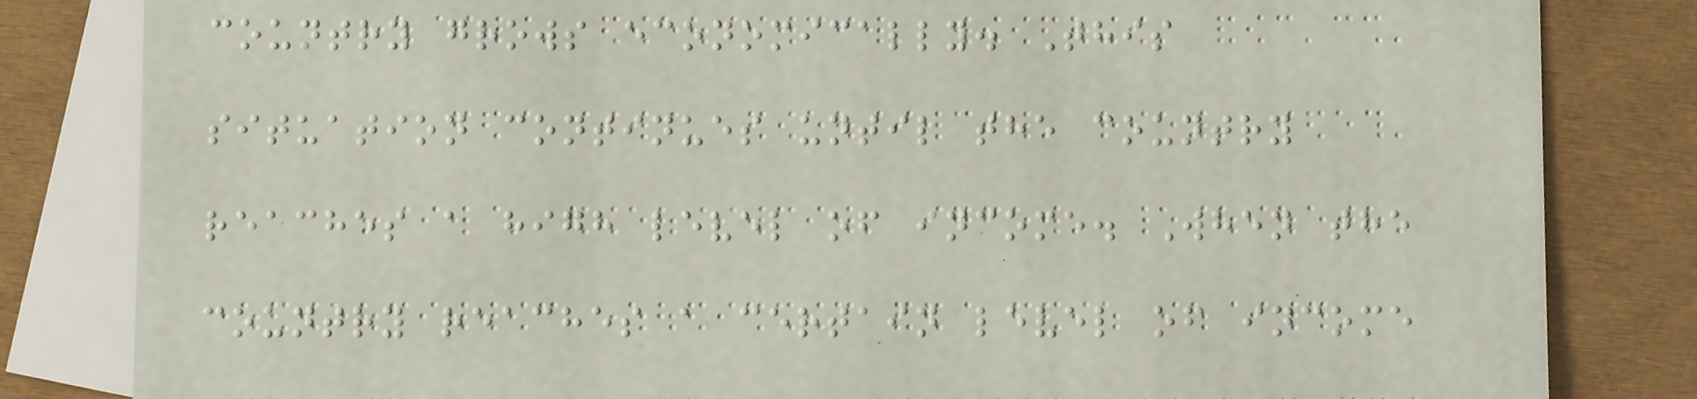country grows economically. This
situation continues until the country
reaches a high level of income. When the
country reaches a certain level of income
